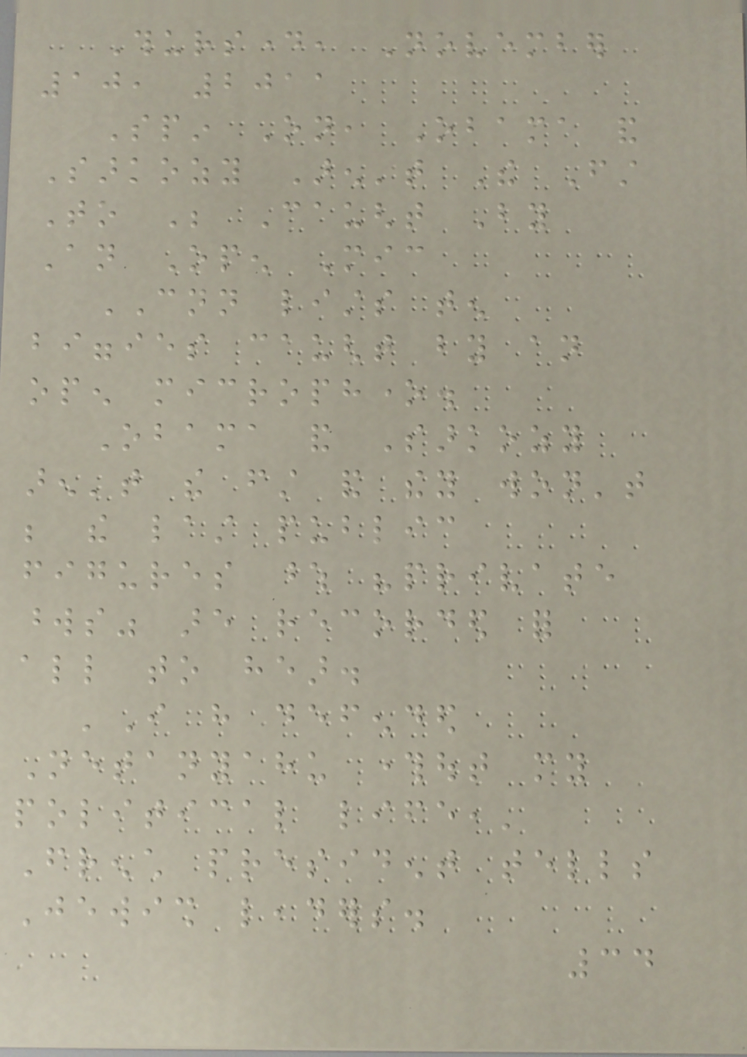Thursday, November
10, 2011
Spin On, Obama and
Sarkozy Aren't The First
To Be Caught By
An Open Mic
CNN lists ten
biggies caught by an
open microphone.
Obama and Sarkozy
aren't the first and they won't
be the last public
figures whose "private
words" are recorded for
all to hear.
'I have defended
Netanyahu throughout my
political life,'
French president tells
Jewish leaders.
34
